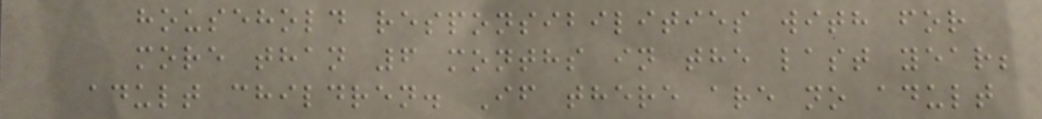household responsibilities with for
more than 6 months in the last year;
adult children. If there are no adult
